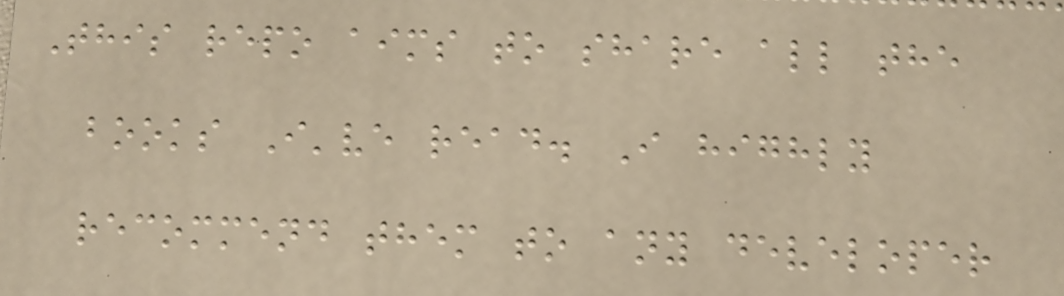This repo aims to share all the
books I've read. I highly
recommend them to any developer
